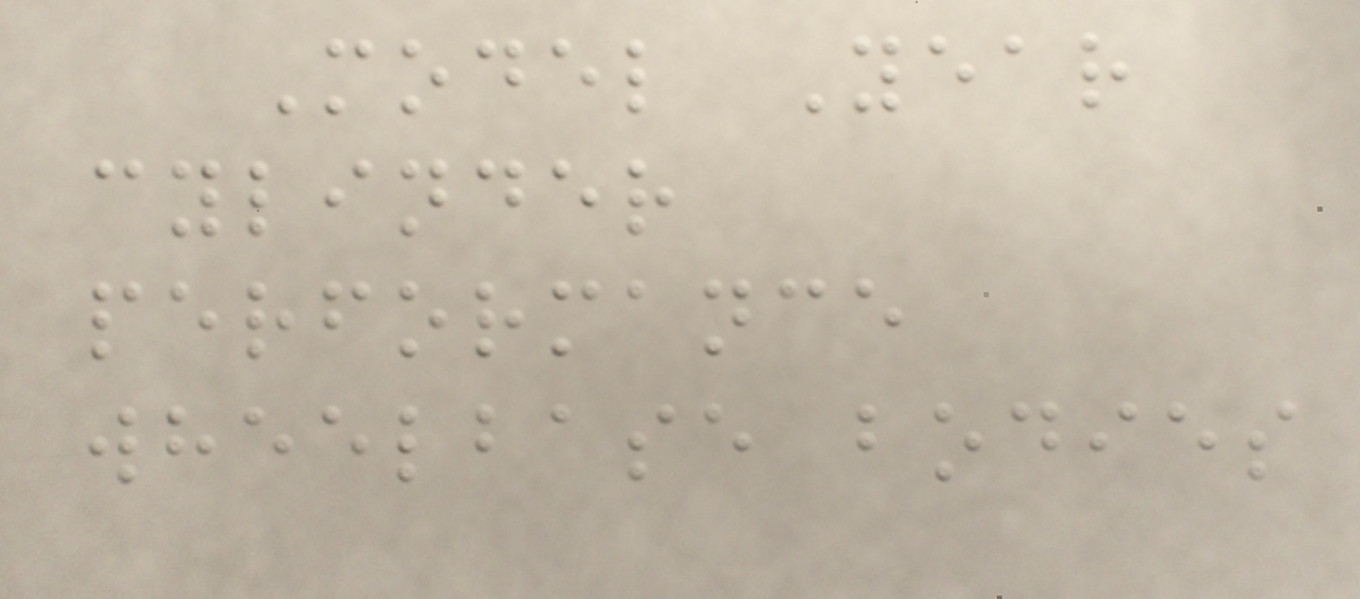Model Year
cylinder
performance
wheelbase bodies
